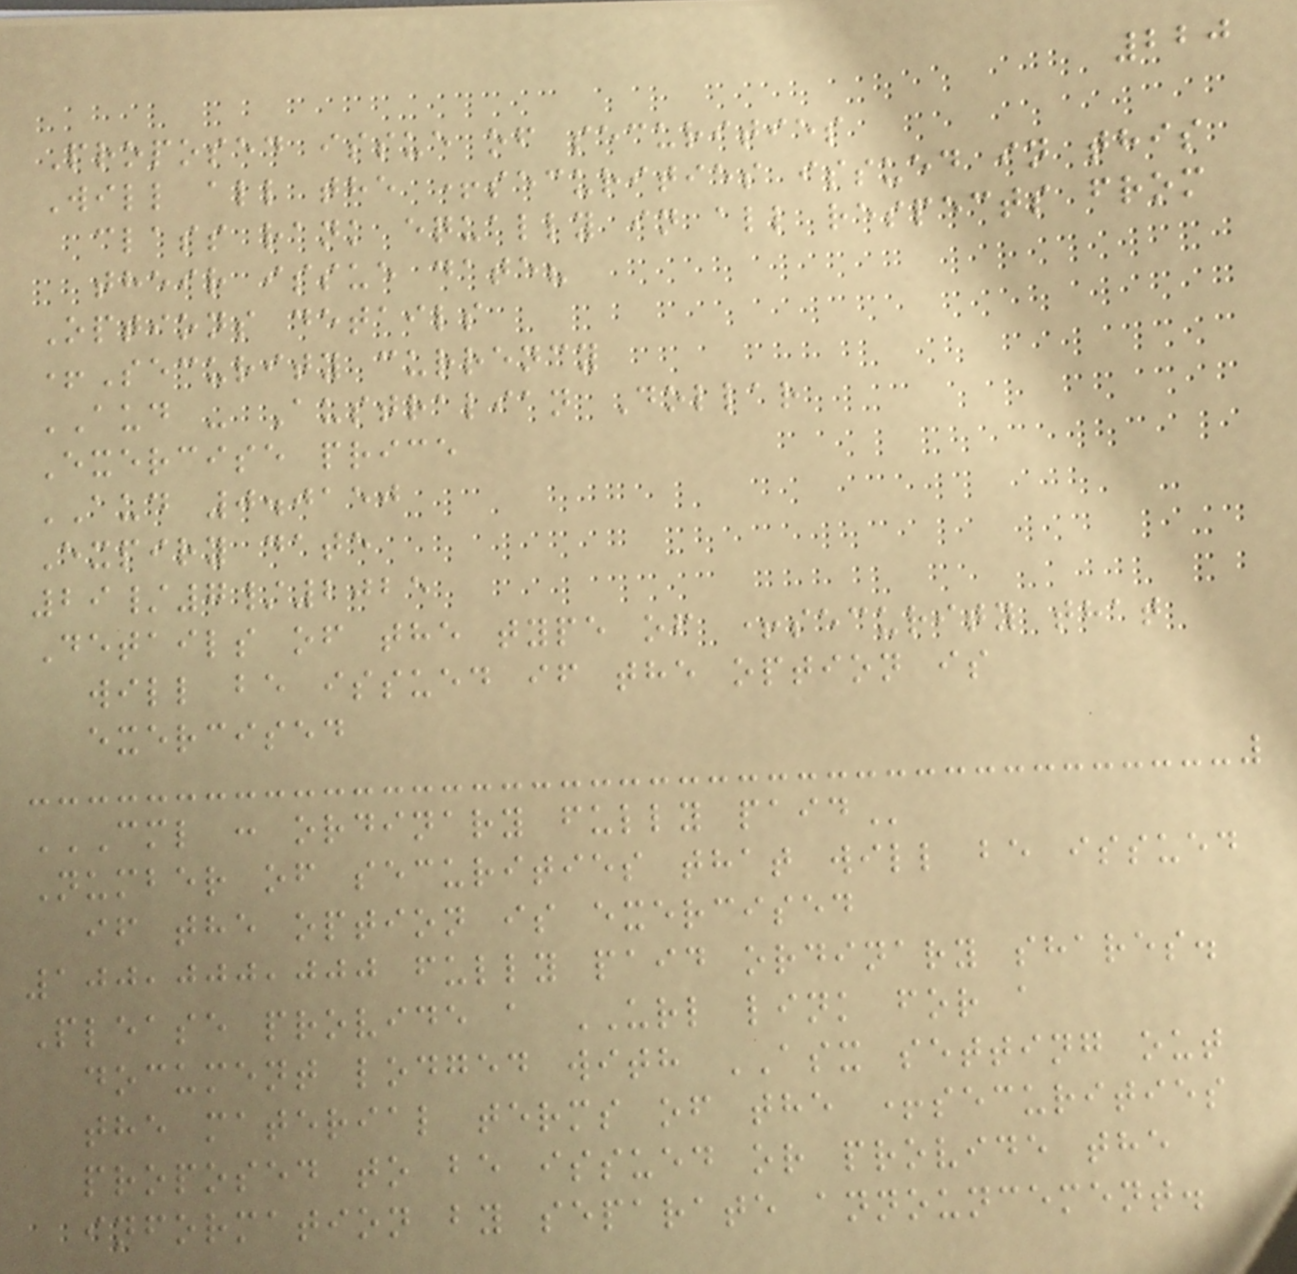220
Proposed issue of securities
Will all the +securities issued in this
class rank equally in all respects from
their issue date?
Options details
+Security currency
AUD - Australian Dollar
Exercise price
AUD 0.0150
Expiry date
29/7/2025
Details of the type of +security that
will be issued if the option is
exercised
CML : ORDINARY FULLY PAID
Number of securities that will be issued
if the option is exercised
100,000,000 fully paid ordinary shares.
Please provide a URL link for a
document lodged with ASX setting out
the material terms of the +securities
proposed to be issued or provide the
information by separate announcement.
